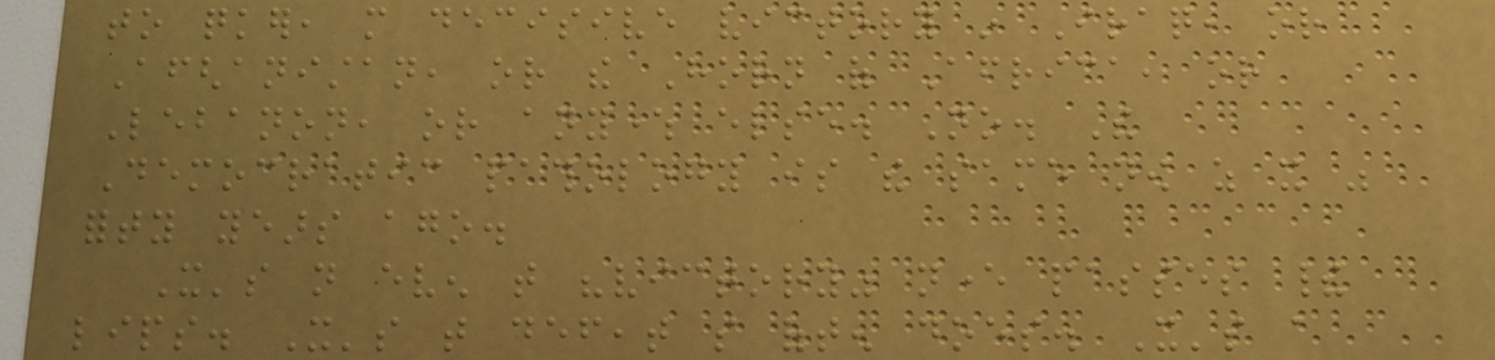to quicker, more decisive victory in Iraq, or
Afghanistan, or the Horn of Africa, or
Lebanon, or anywhere else. No. The
Democratic pathology is the same now as it was
forty years ago.
It's not even that "victory" never passes their
lips. It's that defeat so often does. It's a
